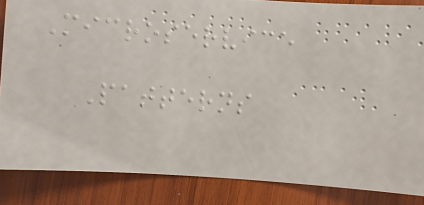Microservice
Patterns
